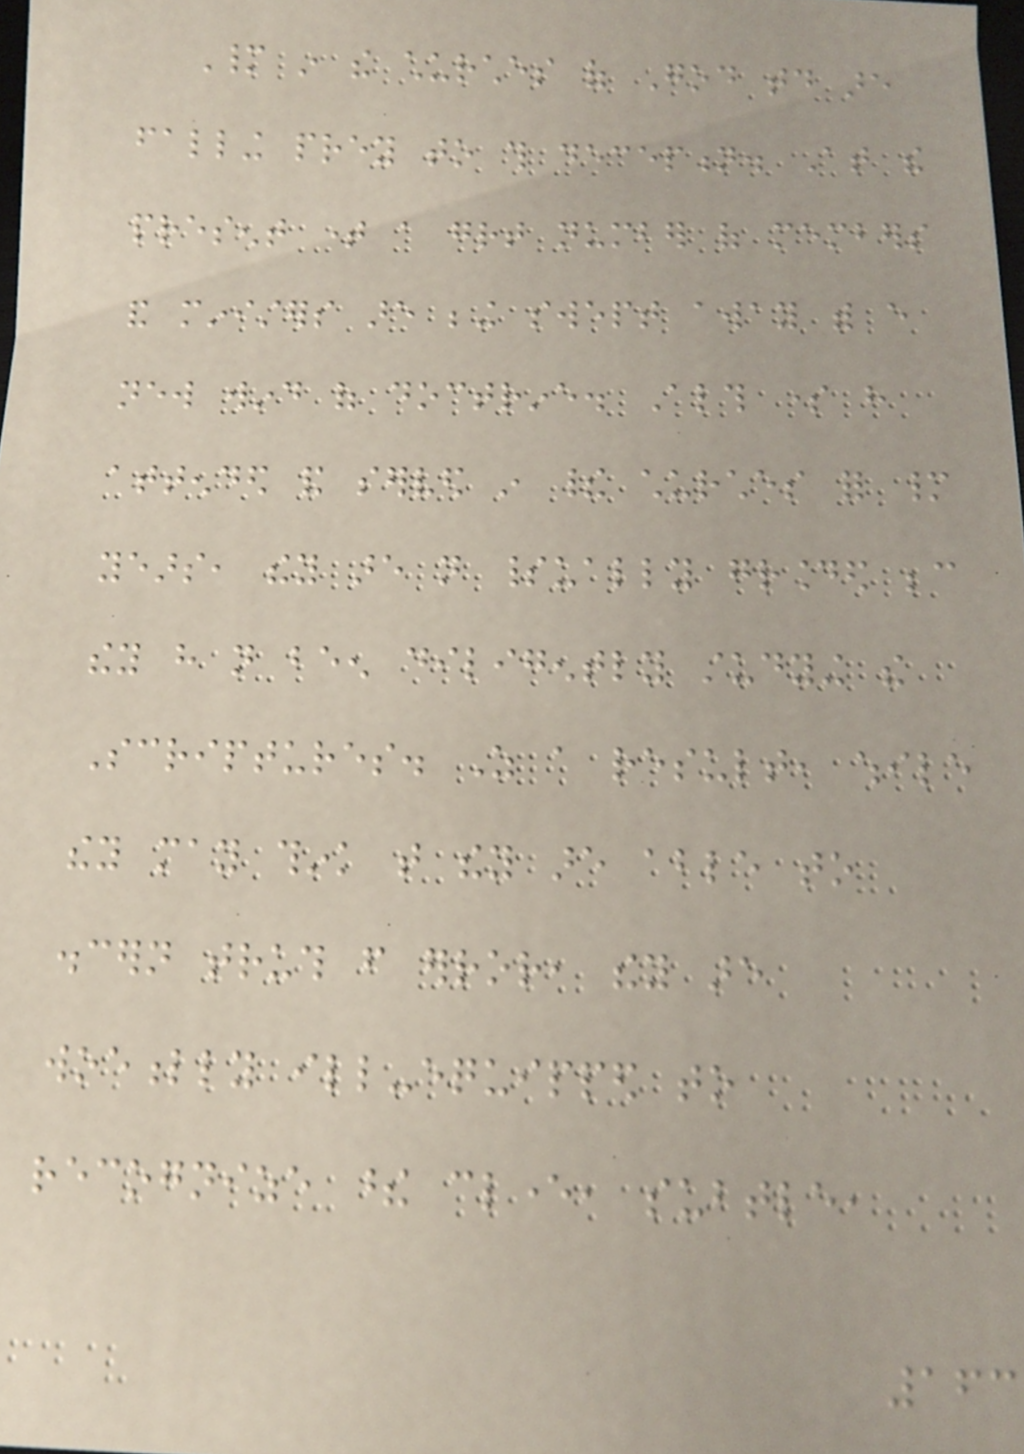Many in the churches of God today are
falling prey to this deception. At the
present time a great number of members
and ministers are being swept away with every
new wind of doctrine. Although some have
attended and served in their churches for many
years, they are not spiritually grounded because
they have not been diligently studying the
Scriptures. As a result, while
they may think that they are able to
discern truth from error, they are
woefully ill-equipped to
recognize these clever, subtle,
163
